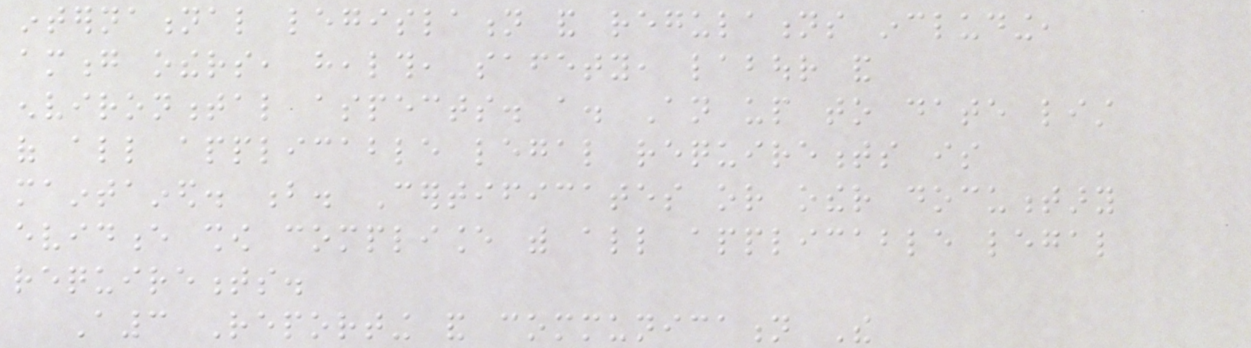international legislation and regulations including,
among others, health, safety, labour and
environmental aspects. a. An up to date list
of all applicable legal requirements is
maintained. b. Certificates or other documentary
evidence show compliance with all applicable legal
requirements.
A3 Reporting and communication The
